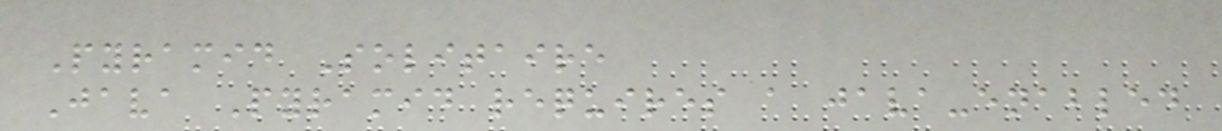Pyramid Solitaire
Java Pyramid requires a java-enabled
